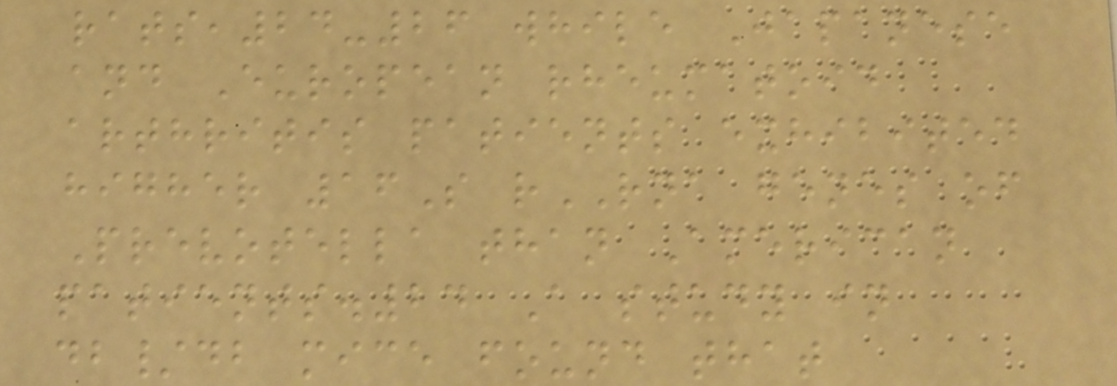rats,24-26 while Japanese
and European rheumatoid
arthritis patients exhibited
higher 16S rRNA genes of
Prevotella than American
patients.24 A study in
db/db mice found that
